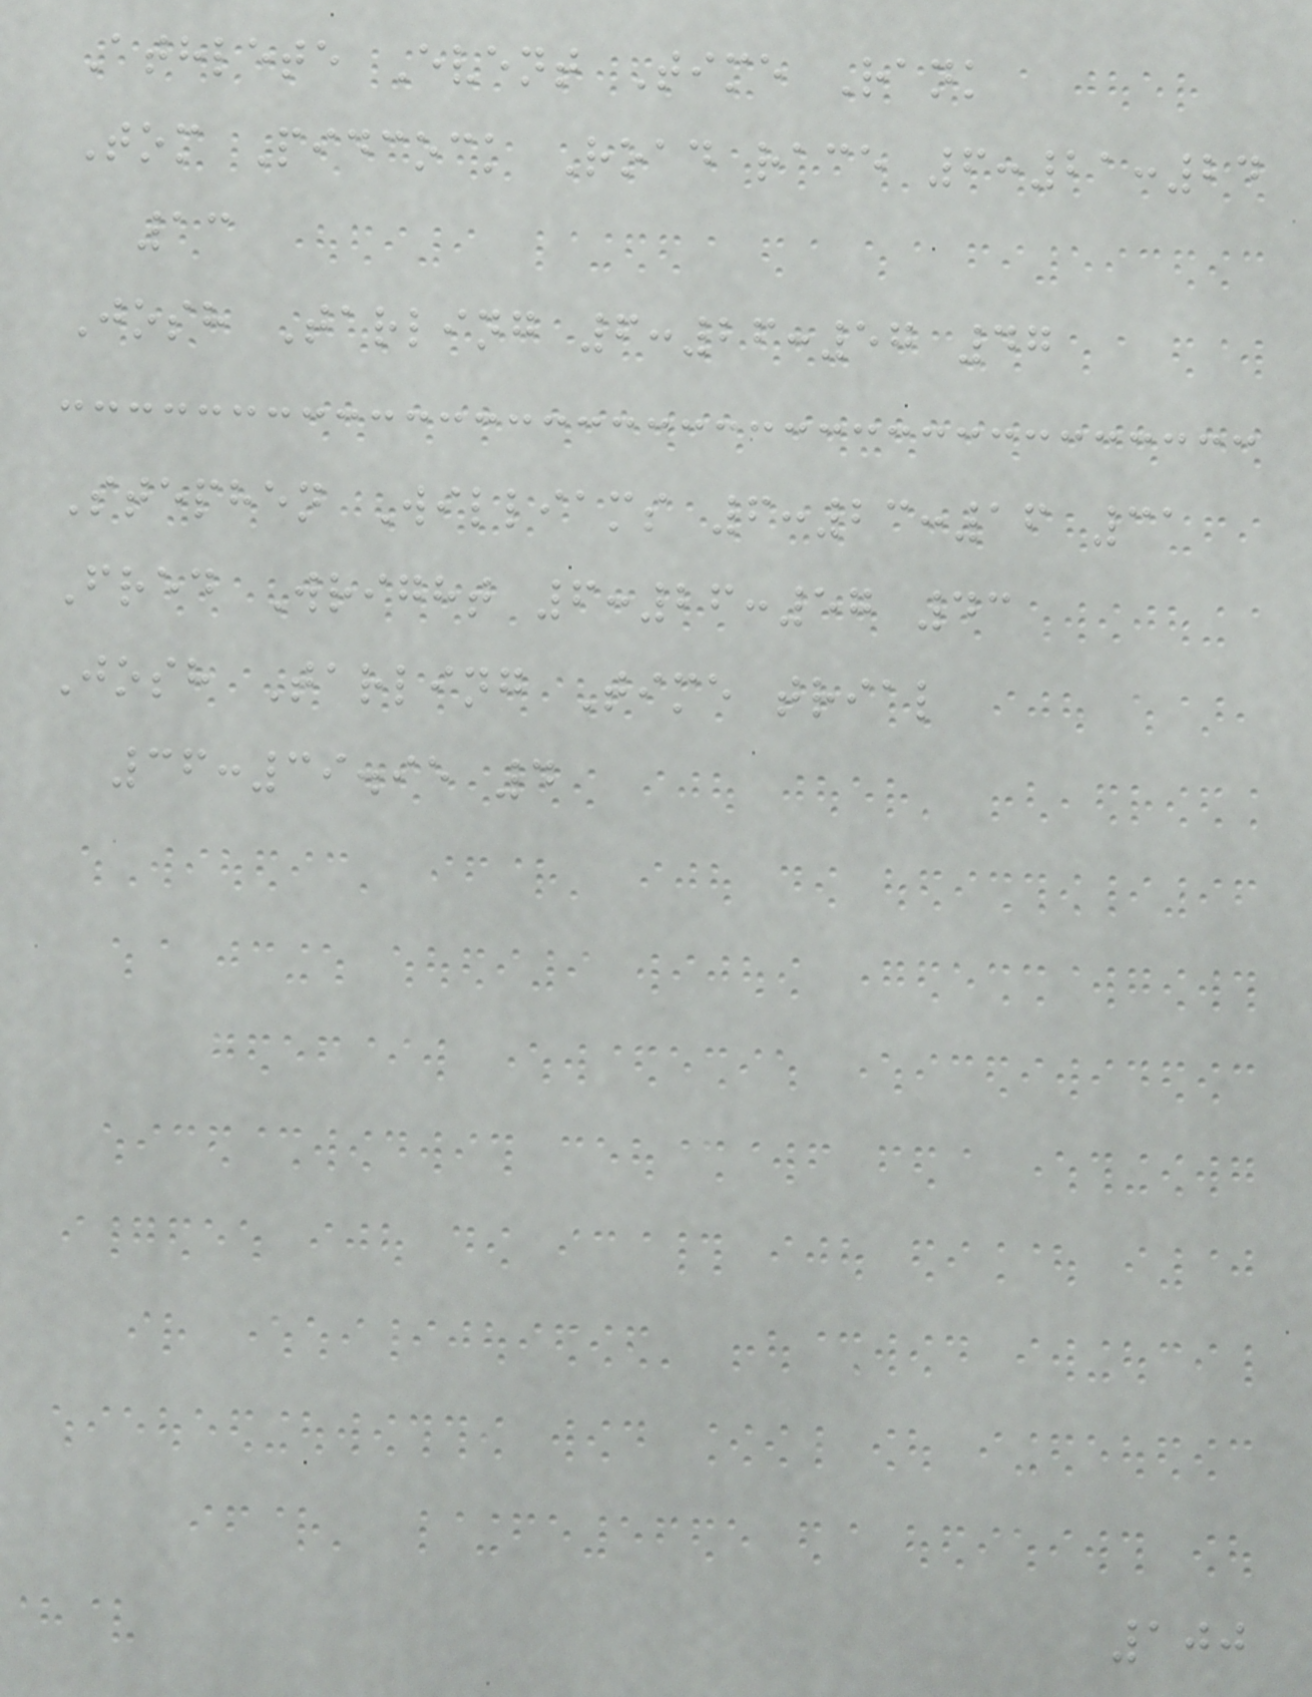Athlete Event Time Rank
Tom Pidcock Road race 6:21:24
13
Josh Tarling 6:26:57 47
Stephen Williams 6:23:16 31
Fred Wright 6:26:57 43
Josh Tarling Time trial
36:39.95 4
100
